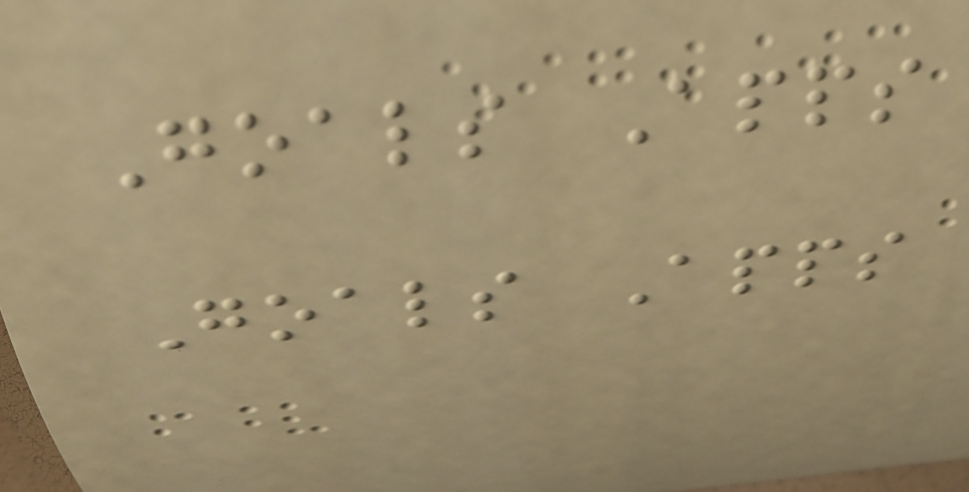Goals Apps
Goals Apps
